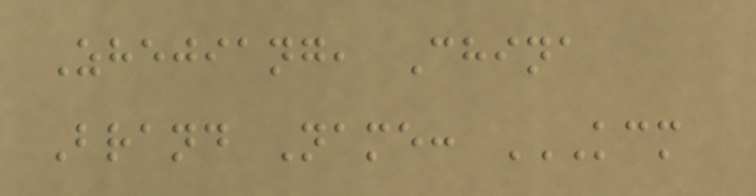Zhejiang, China
Brand Name: KCM
